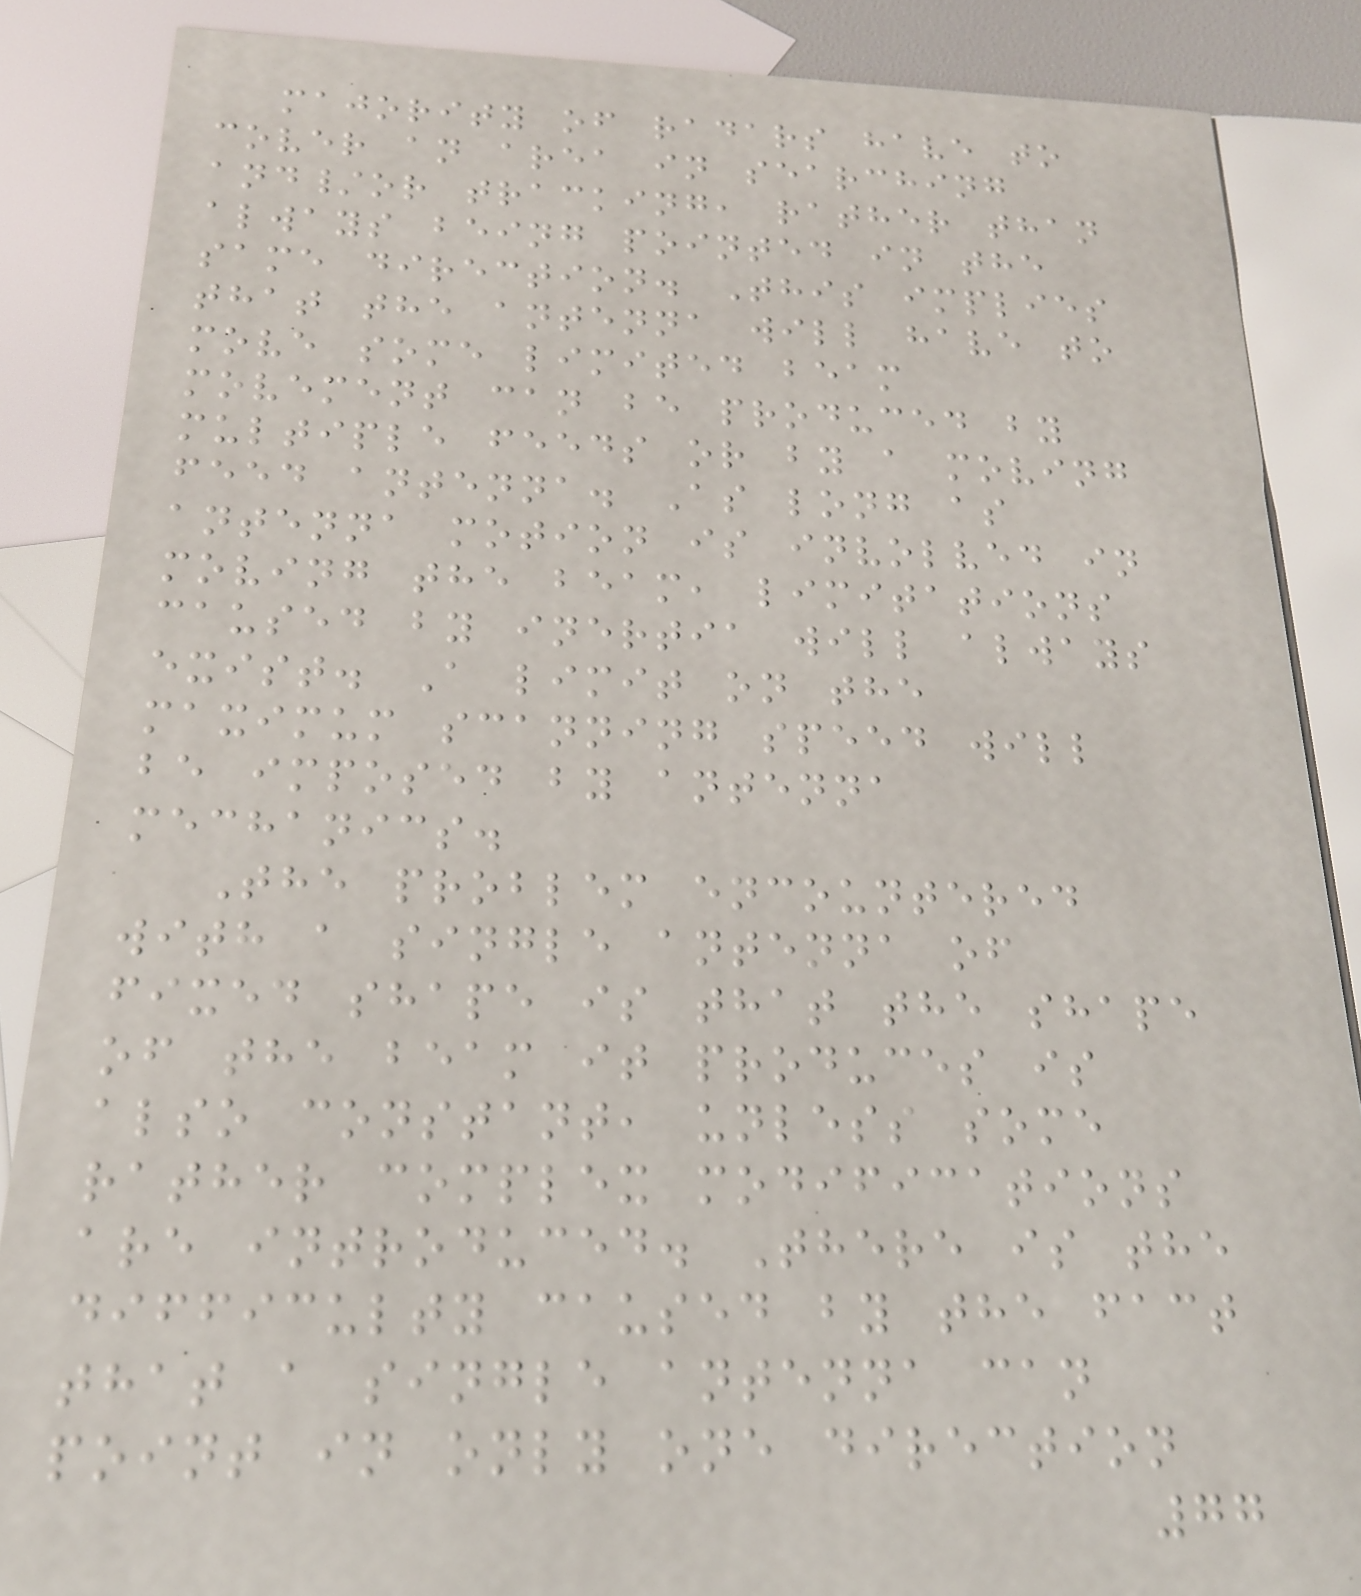majority of radars have to
cover an area in searching
and/or tracking, rather than
always being pointed in the
same direction. This implies
that the antenna will have to
move some limited beam
movement can be produced by
multiple feeds or by a moving
feed antenna. As long as
antenna motion is involved in
moving the beam, limitations
caused by inertia will always
exist. A limit on the
maximum scanning speed will
be imposed by antenna
mechanics.
The problem encountered
with a single antenna of
fixed shape is that the shape
of the beam it produces is
also constant, unless some
rather complex modifications
are introduced. There is the
difficulty caused by the fact
that a single antenna can
point in only one direction
77
